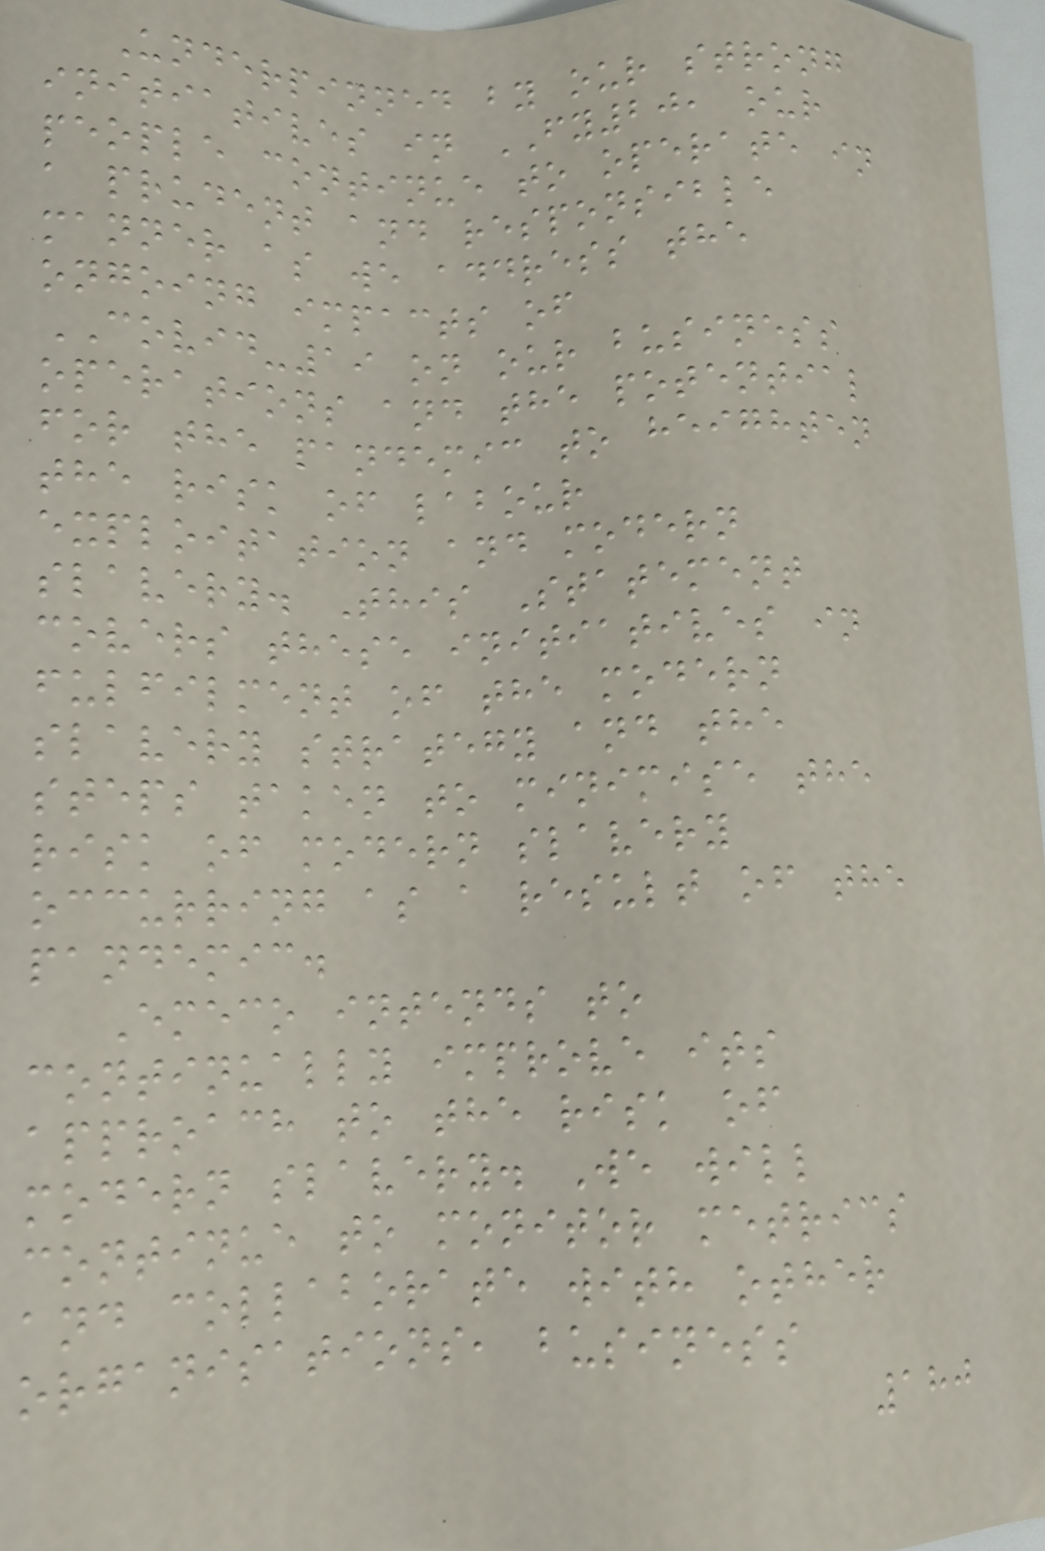Underpinned by our strong
initiatives in FY20, our
people continue to operate in
a prudent and responsible
manner as we address the
ongoing impacts of
COVID-19 on our business
operations and the potential
for the pandemic to heighten
the risk of labour
exploitation and modern
slavery. This Statement
covers these initiatives in
fulfilment of the modern
slavery strategy and the
steps taken to minimise the
risk of modern slavery
occurring as a result of the
pandemic.
Emeco intends to
continually improve its
approach to the risk of
modern slavery. We will
continue to monitor metrics
and collaborate with other
organisations, business
180
